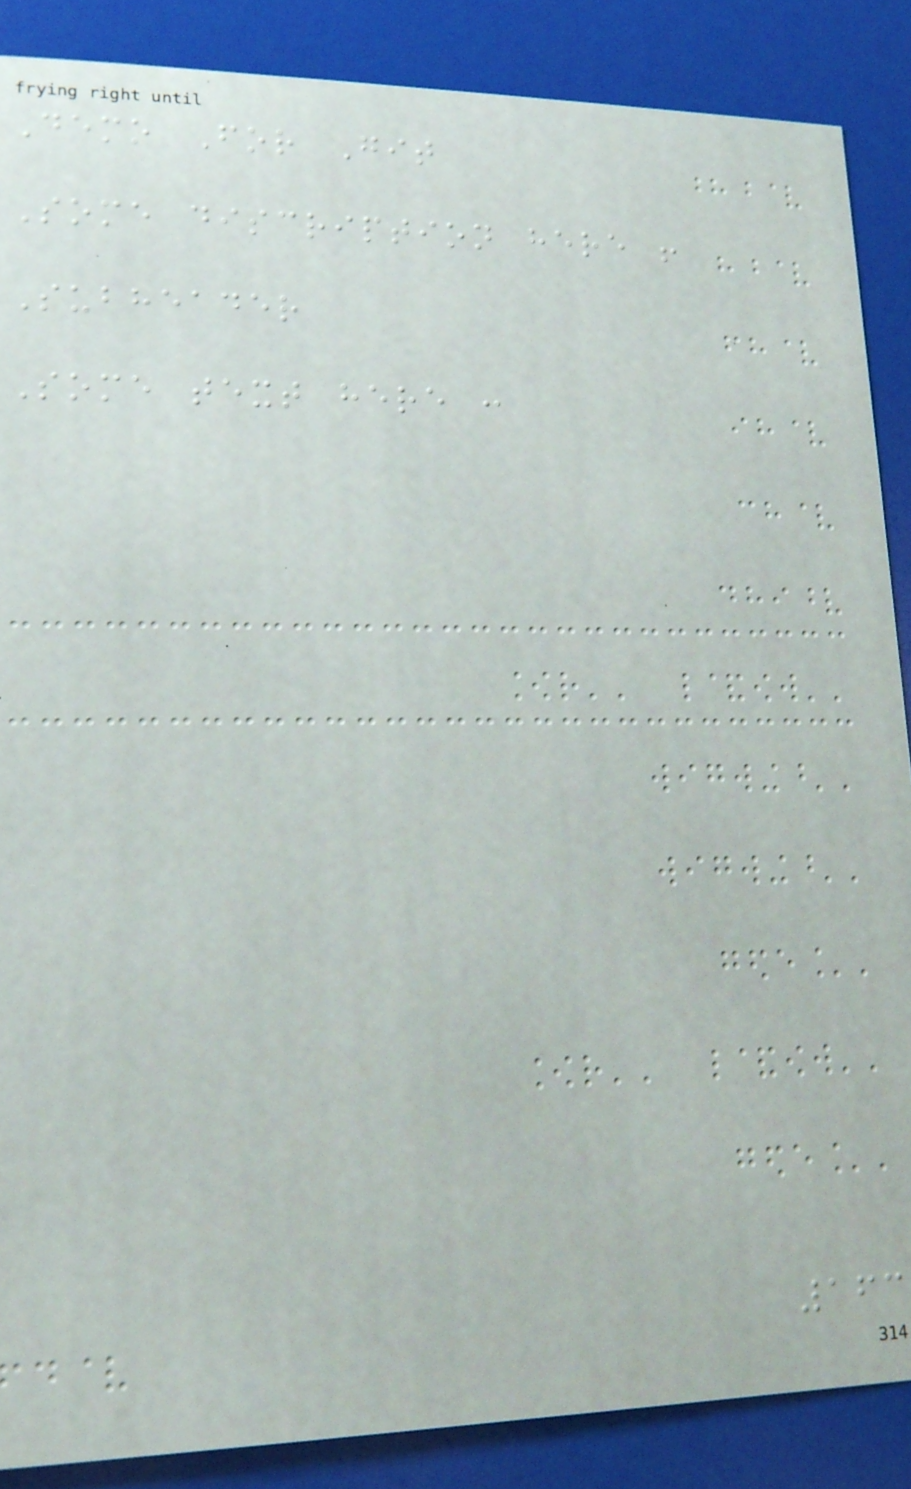Demo For Git
Some discription here !
Subheader
Some text here :
163
